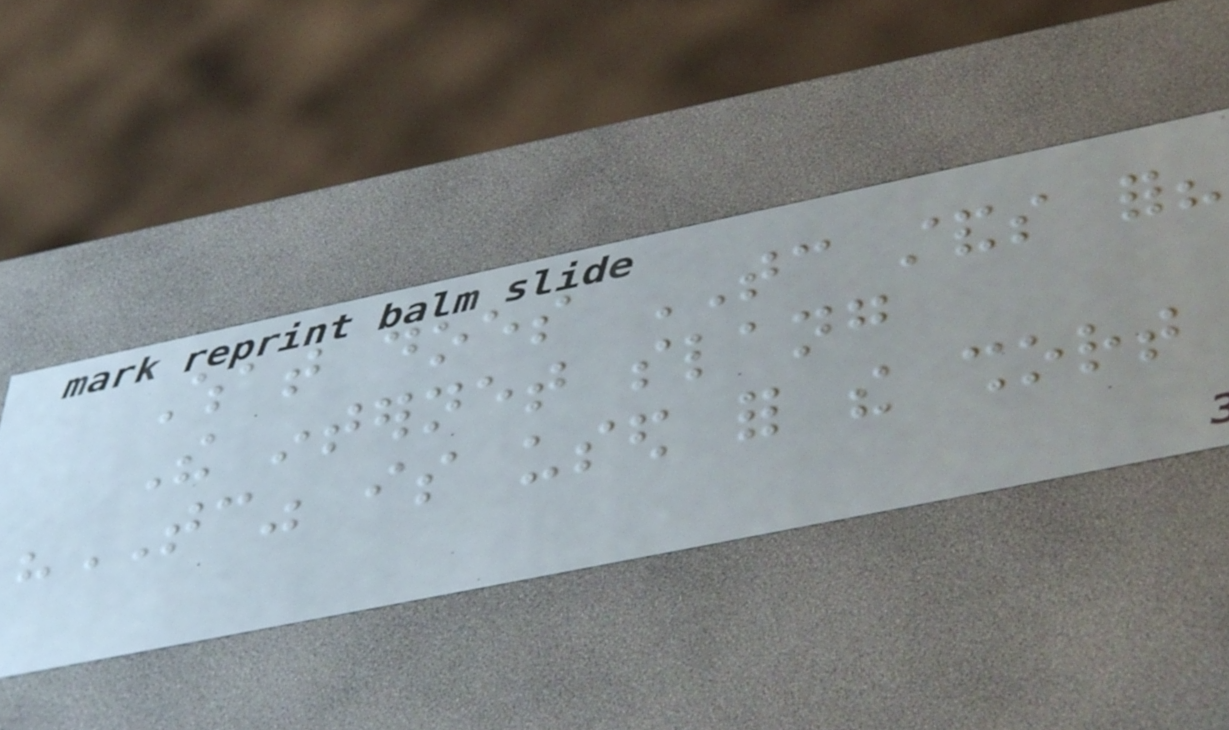What does TC stands for?
The internet slang
"TC" is used for the short
